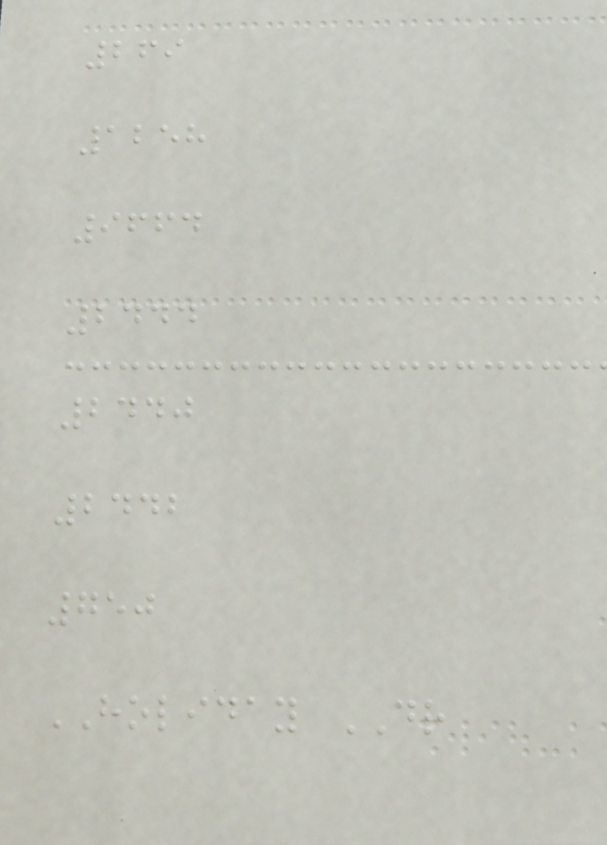269
1258
9664
2444
2440
2442
750
HOLIDAY DR
